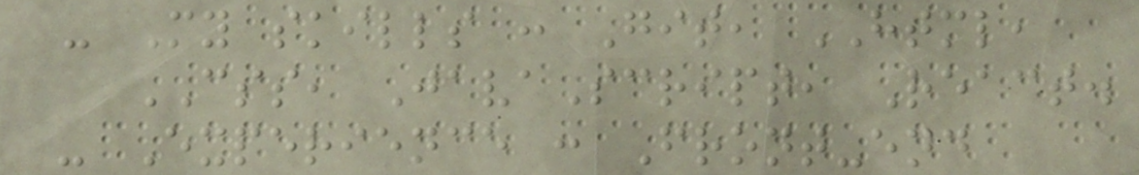- My skills : Git, HTML,
CSS, JavaScript, React.
- Experience : Front-end
